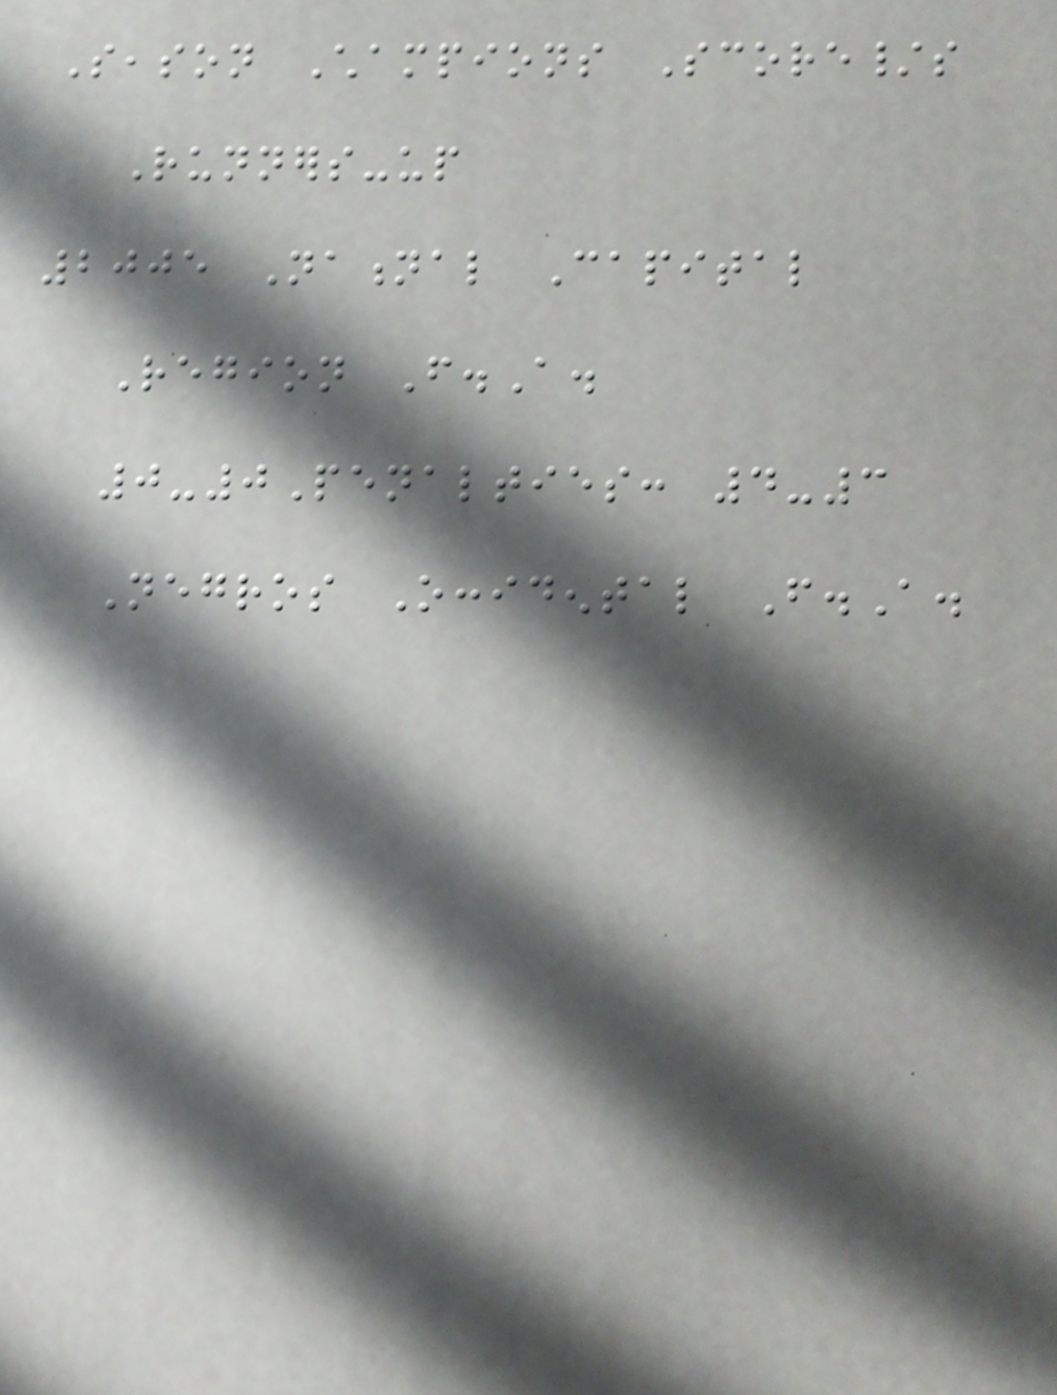Season Champions Score/s
Runners-up
2005 National Capital
Region F.A.
0-0Penalties: 4-3
Negros Occidental F.A.
